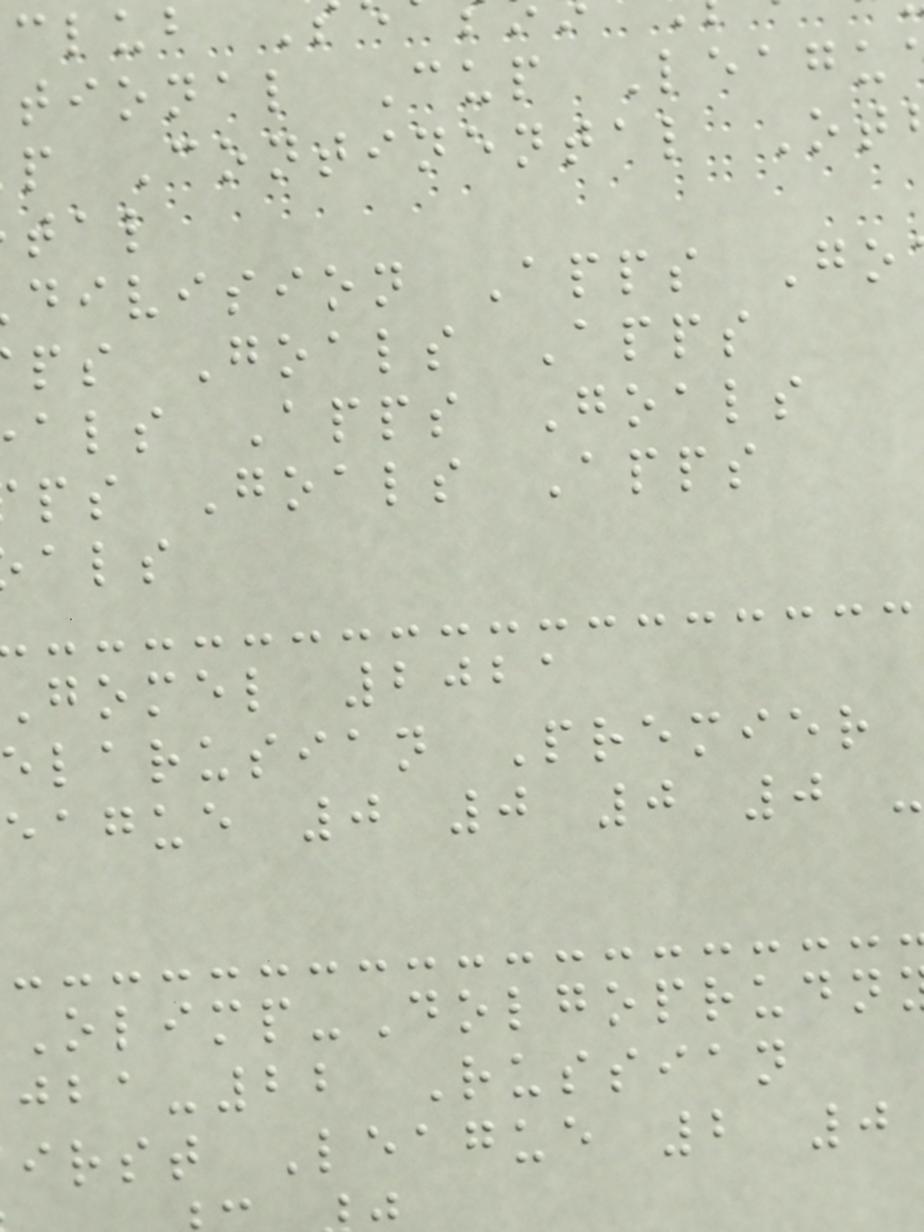tional Cup Leagu
p Continental Ot
division Apps Go
ps Goals Apps
als Apps Goals
ps Goals Apps
gomel 2021
elarusian Premier
eague 0 0 0 0 -
Olimp-Dolgoprudn
-22 Russian
irst League 2 0
